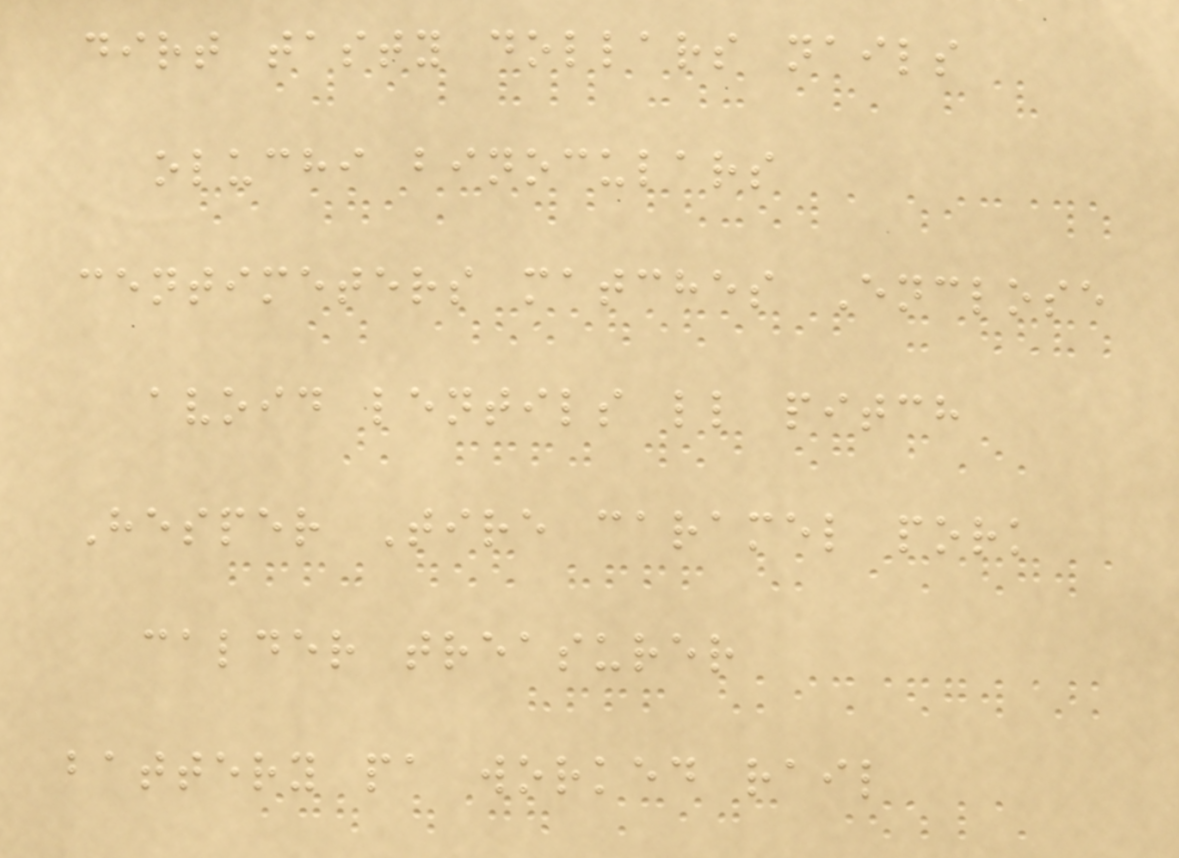dirt tasty dollars nails
oluchi binoculars
centimeters matches Enclose
avoid lentils ll pitch
Hesper Tire caramel pork
calder treasurer
battery pa worked rail
